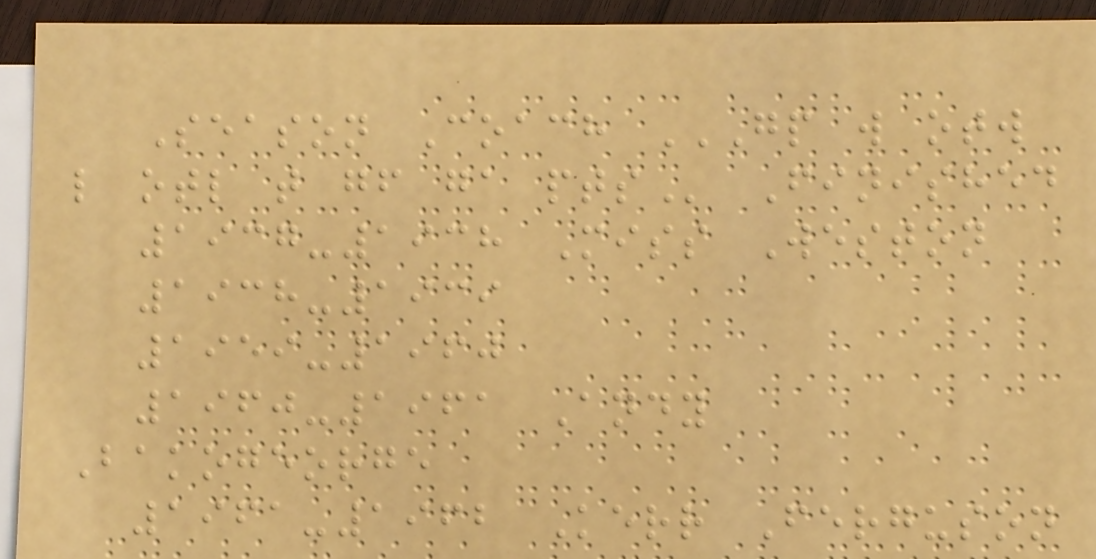Season Coach GP W OTW
L OTL T GF GA PTS Finished
1937-1938 Miss Weston
1938-1939
1959-1960
1960-1961 Andy
Bakogeorge
1961-1962 Kerr Ferguson
